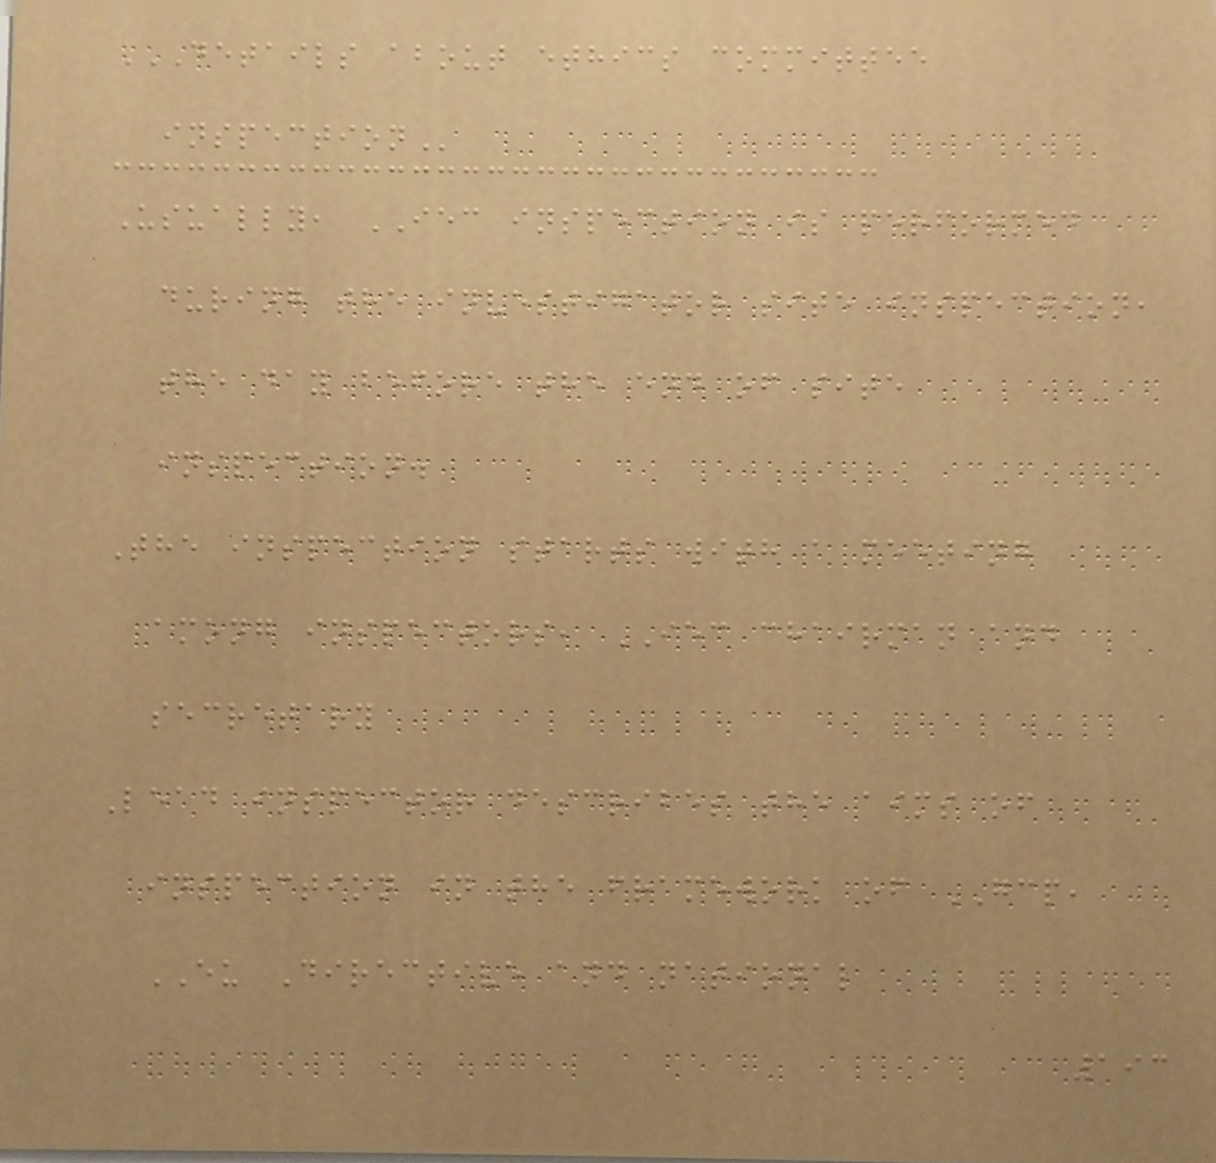DETAILS ABOUT ETHICS COMMITTEE
INSPECTION
Usually, IEC inspection is performed
during the investigator site inspection,
the day before the end of site
inspection.
The inspection starts with a meeting
among inspectors, IEC chairman and
secretary
Lead inspector describes the aims of
inspection in the framework of GCP,
EU Directive and national
193
